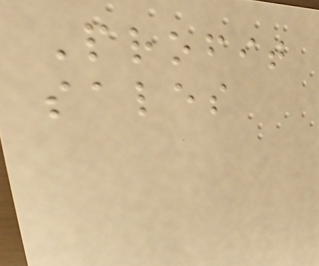Profit
sales
